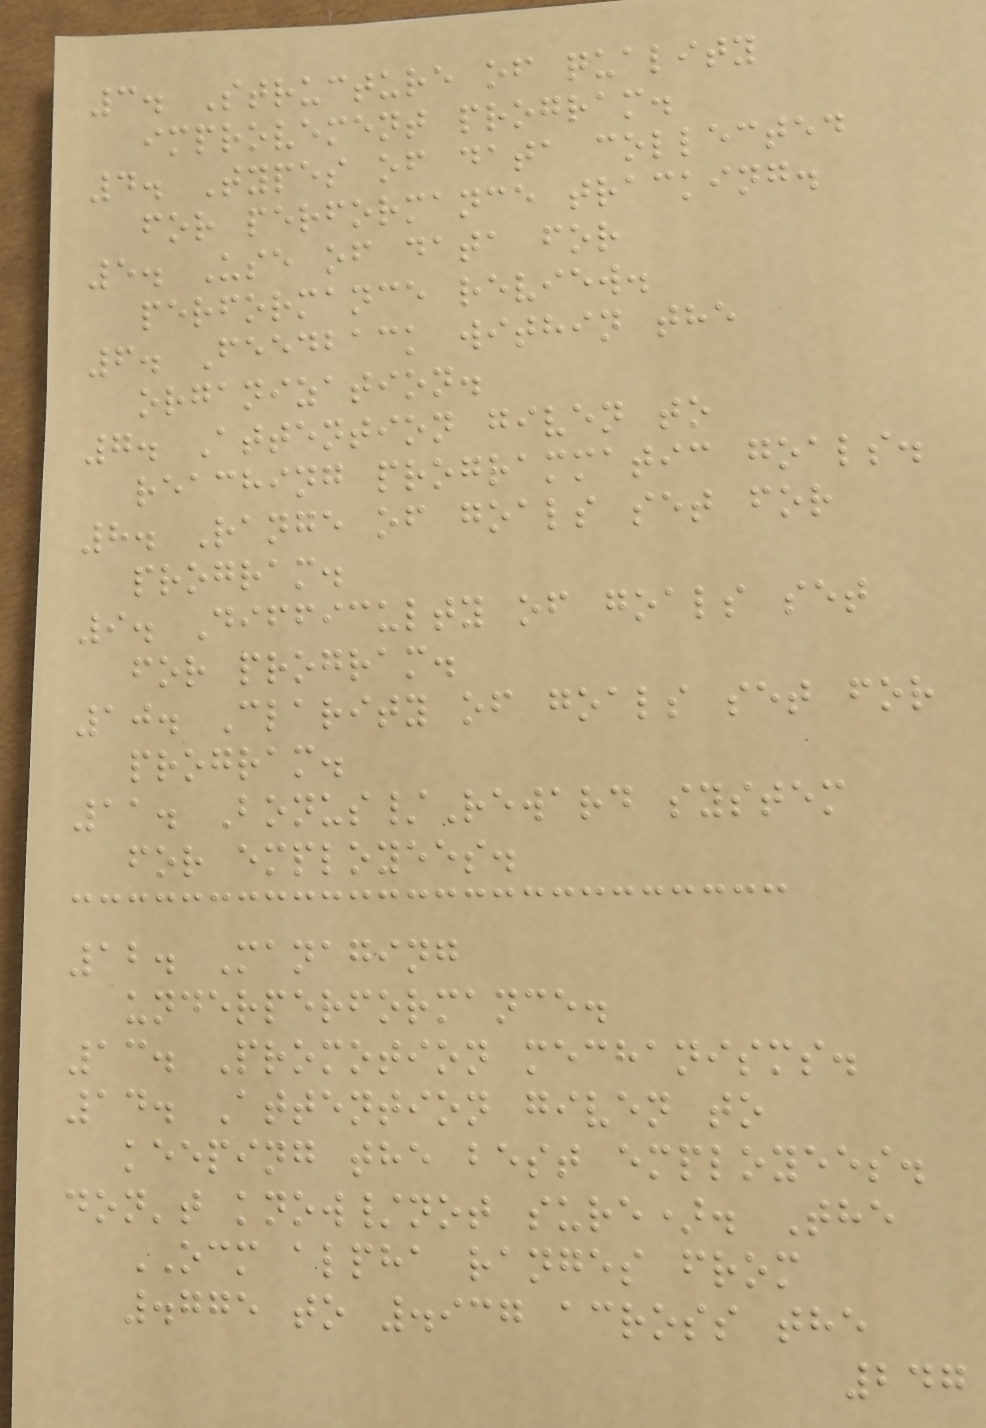3. Structure of quality
improvement program.
4. Types of data collected
for performance tracking.
5. Use of data for
performance review.
6. Feedback within the
organization.
7. Attention given to
reaching programmatic goals.
8. Range of goals set for
program.
9. Difficulty of goals set
for program.
10. Clarity of goals set for
program.
11. Bonus/Reward system
for employees.
12. Managing
underperformance.
13. Promotion mechanisms.
14. Attention given to
keeping the best employees.
don't know/not sure). The
OCM alpha ranges from
.775 to .937 across the
247
